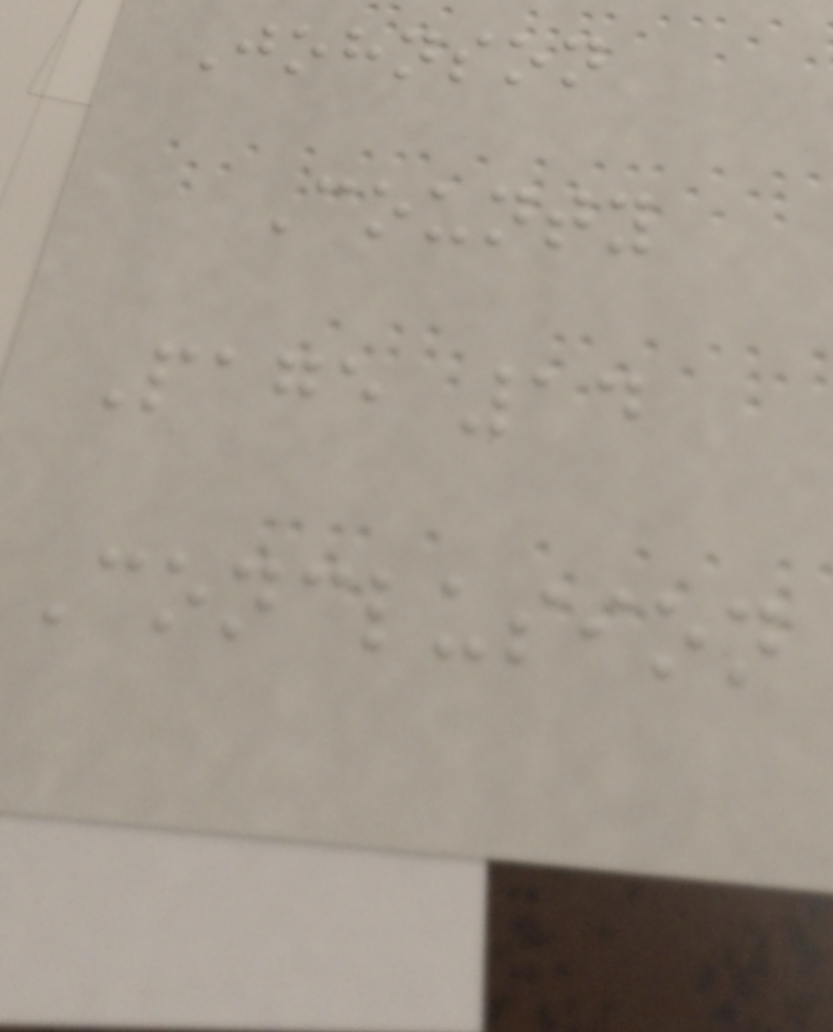Johnson
County
Page 14
Conclusion
